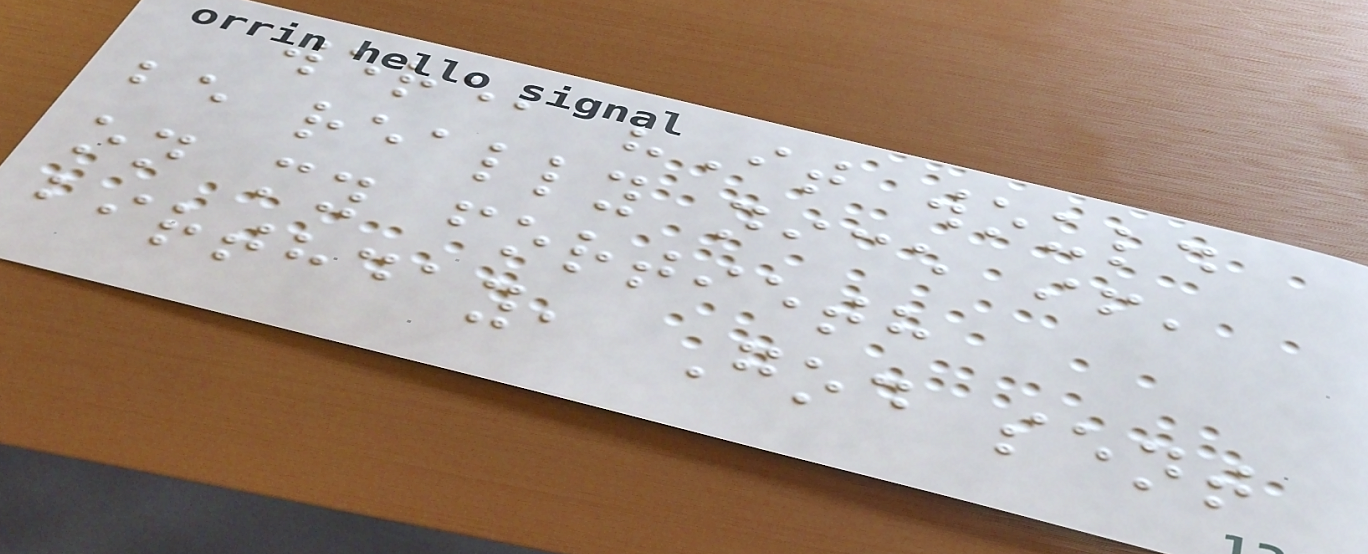were, "It would
be really nice if,
on my fortieth
birthday, God sent
